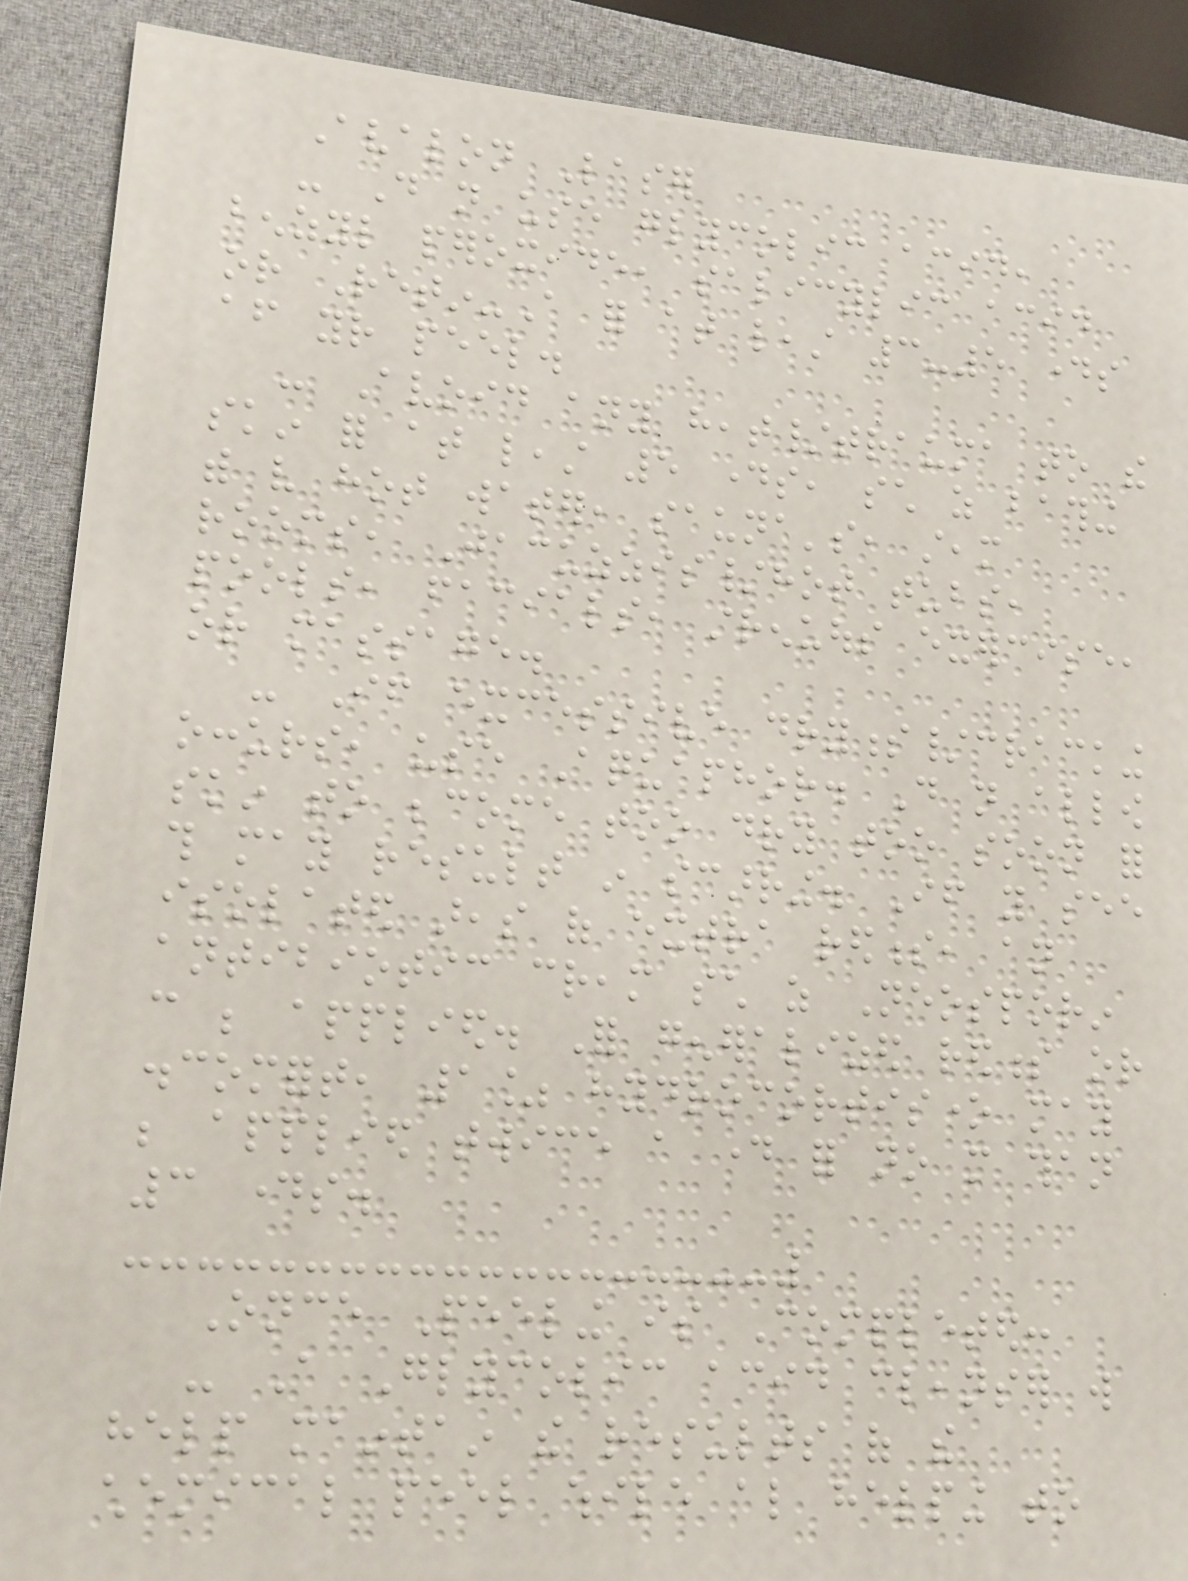Avalon Laser
- Do not use glycolic acid,
benzyl peroxide, salicylic acid
or Retin-A for at least 3-5 days
after your peel.
- Avoid any heat/trauma to the
skin for at least 5 days, such as bathing
with very hot water, sauna's, steam
rooms, Jacuzzis/hot tubs,
pools, facials, strenuous exercise,
or massage.
- If excessive dryness/cracking
occurs, use Aquaphor. Do not allow
skin to become too dry too soon for
this may result in scarring. If you see
isolated areas of extra redness, an
antibiotic cream such as Neosporin
can be applied. For generalized redness or
discomfort, 1% hydrocortisone may
be applied twice a day for no more than
3 days.
Once Peeling is Completed:
- A Glycolic acid cleanser will
help maintain the results of the
chemical peel while also helping to
